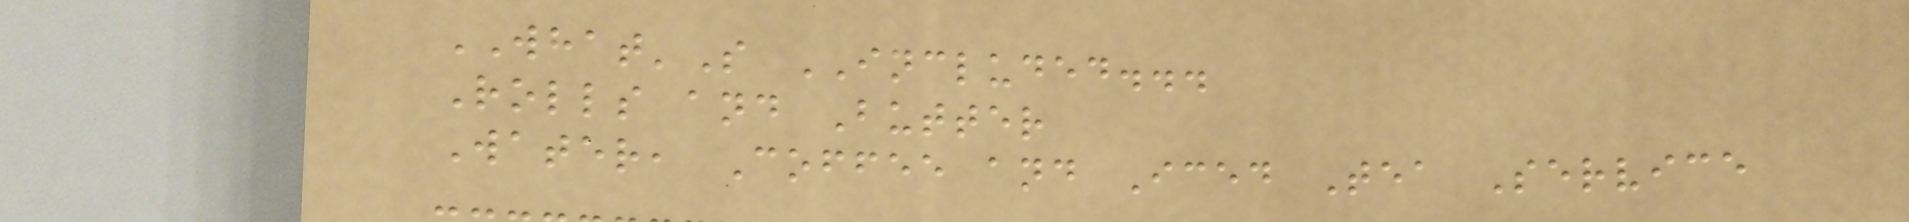WHAT'S INCLUDED...
Rolls and Butter
Water, Coffee and Iced Tea Service
